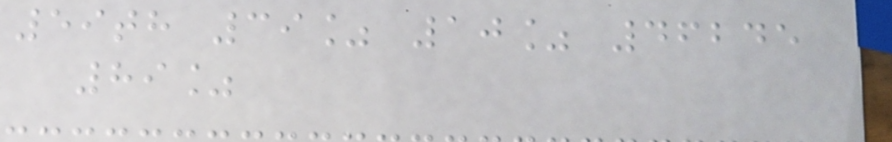59th 39% 10% 46245
89%
